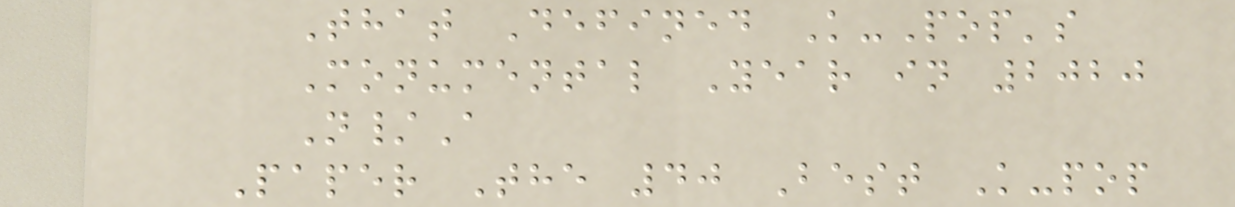That Defined K-Pop's
Monumental Year in 2020
N/A
Paper The 40 Best K-pop
